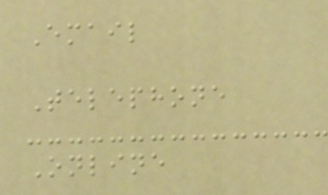Email
Telephone
Online
